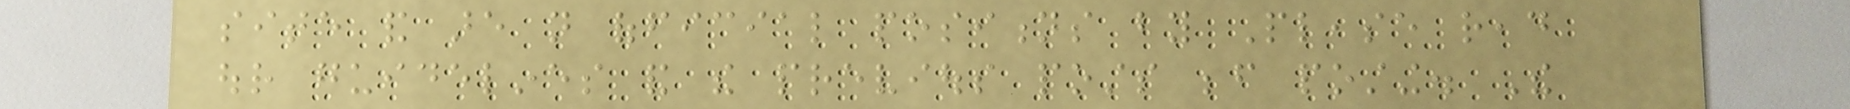site and are not official positions by Please read
our guidelines and the previous posts before posting. The
